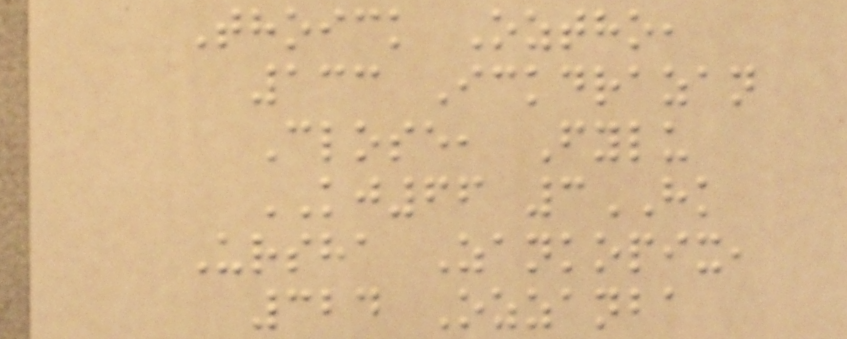Thoick Oztho,
133 Ickdrazan
Close, Fylu
KJ66 3HK
Ursha Zankopix,
324 Ozzanba
